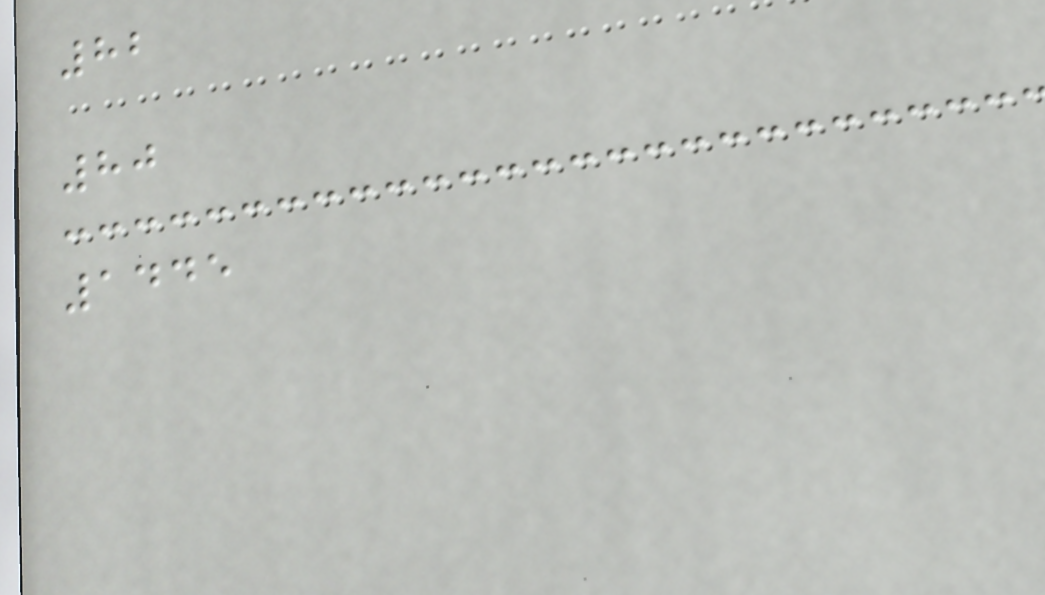82
80
1445
